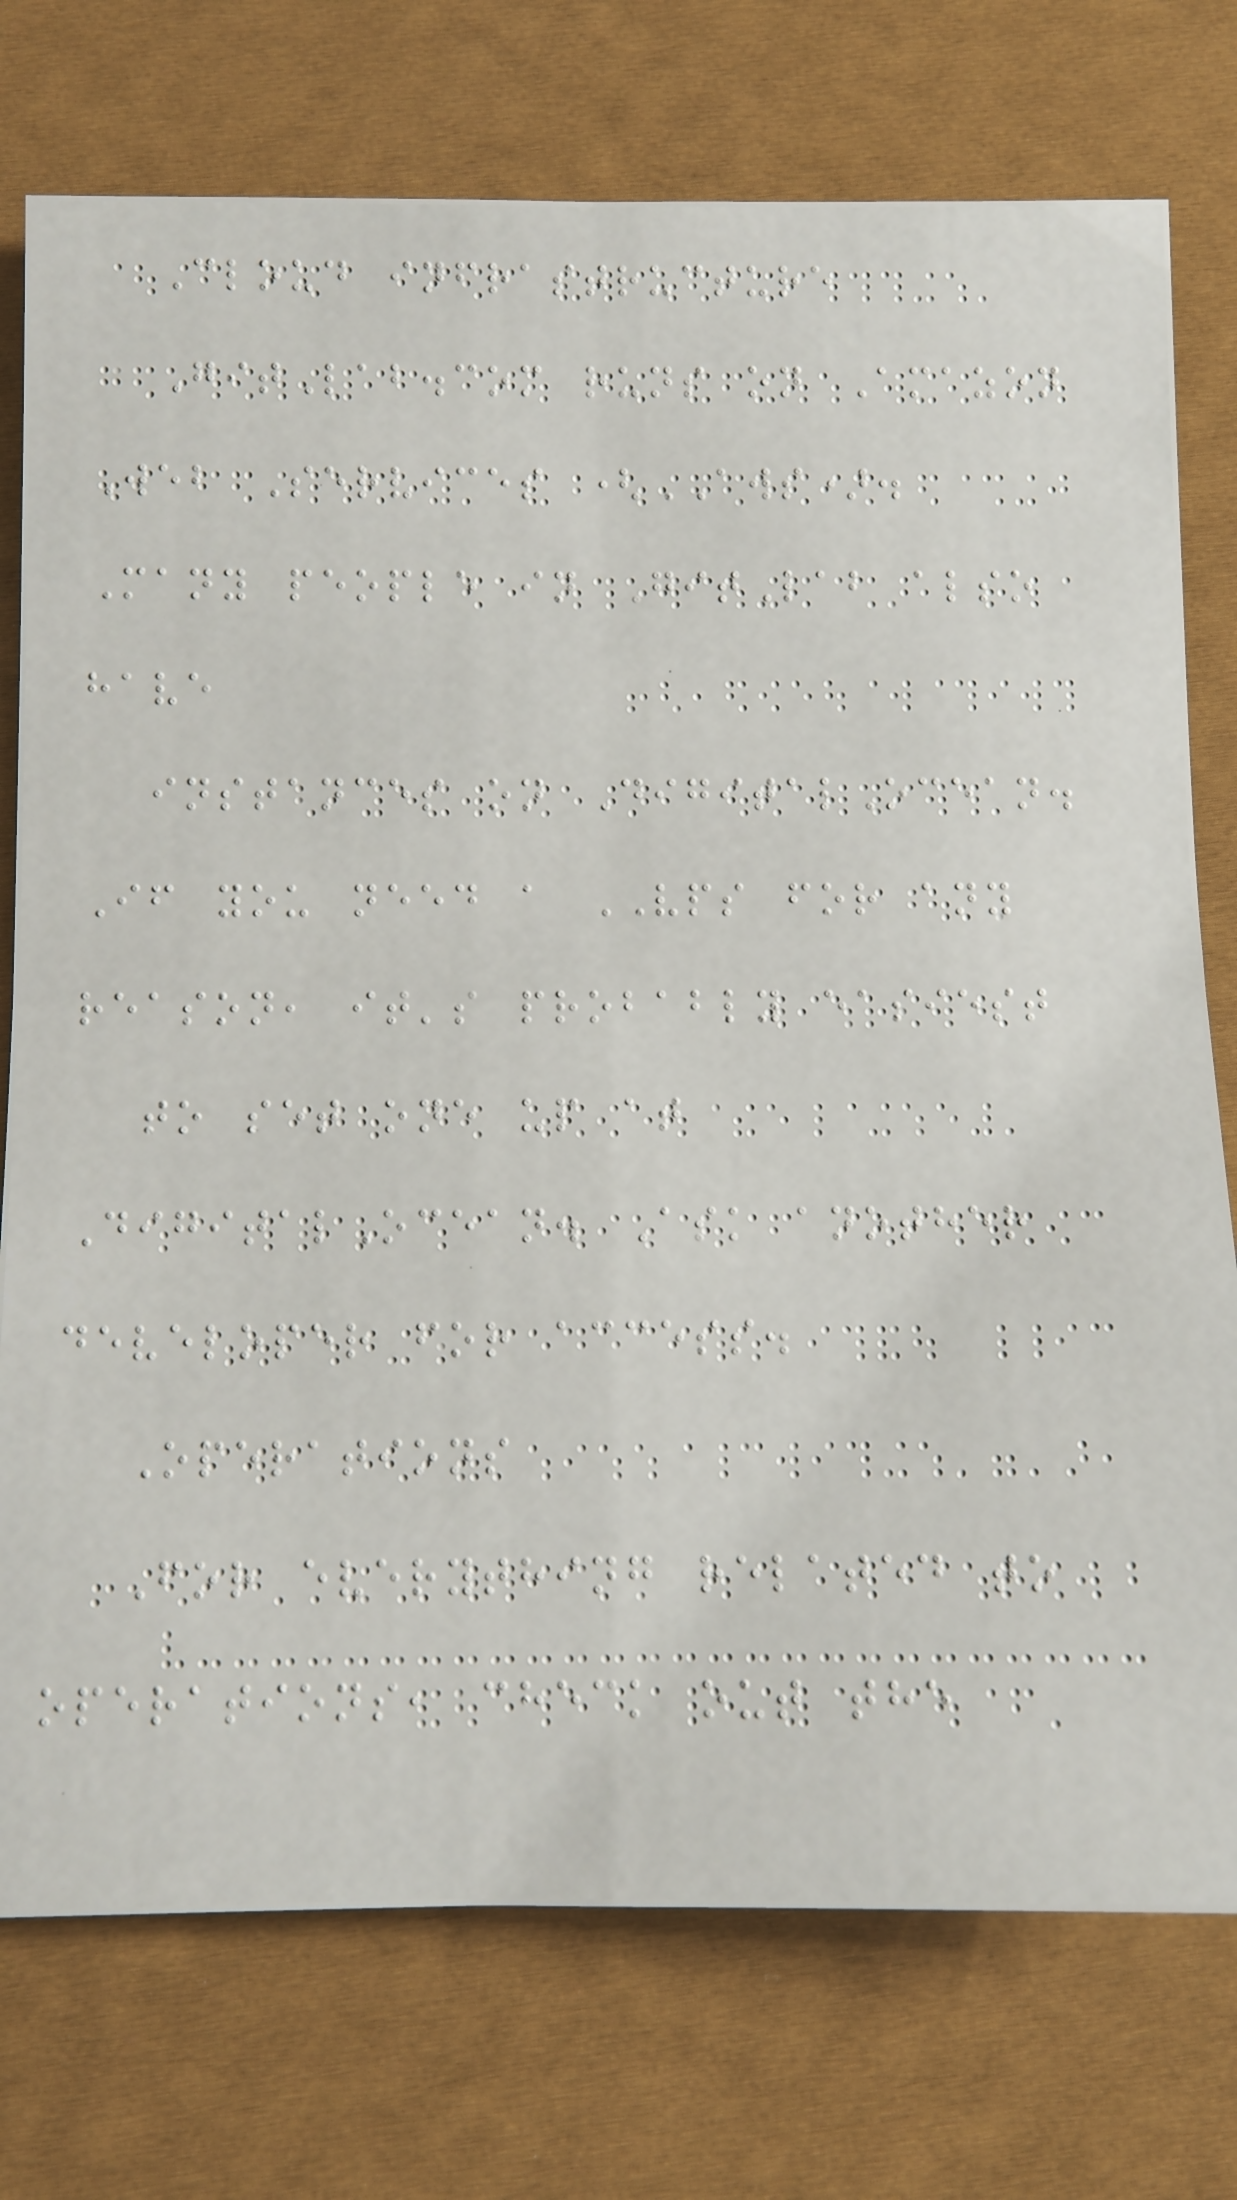Cloud infrastructure
GitLab.com runs on Amazon
Web Services (AWS).
Many people in GitLab also
have
instances on DigitalOcean.
If you need a VPS for any
reason, it's probably easiest
to set one up at
DigitalOcean. Ask another
developer for access.
Operations
For everything related to
operations, check out the
